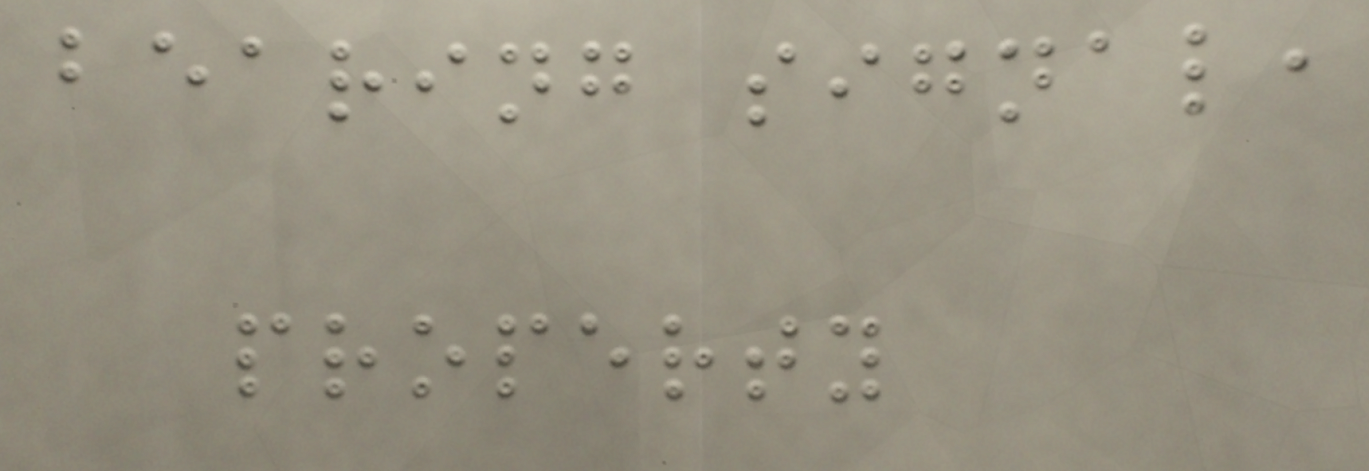bearing signal,
property
